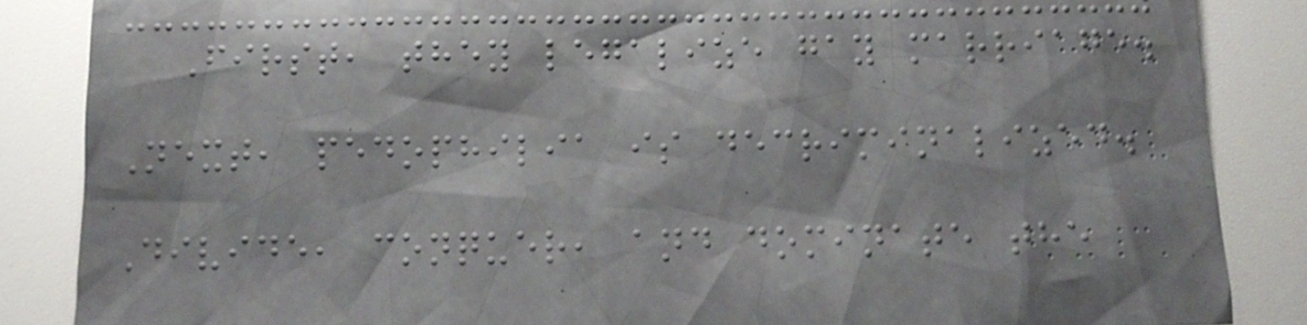First, they legalize gay marriage.
Next, pedophilia is decriminalized.
Divide, conquer, and dominate the
